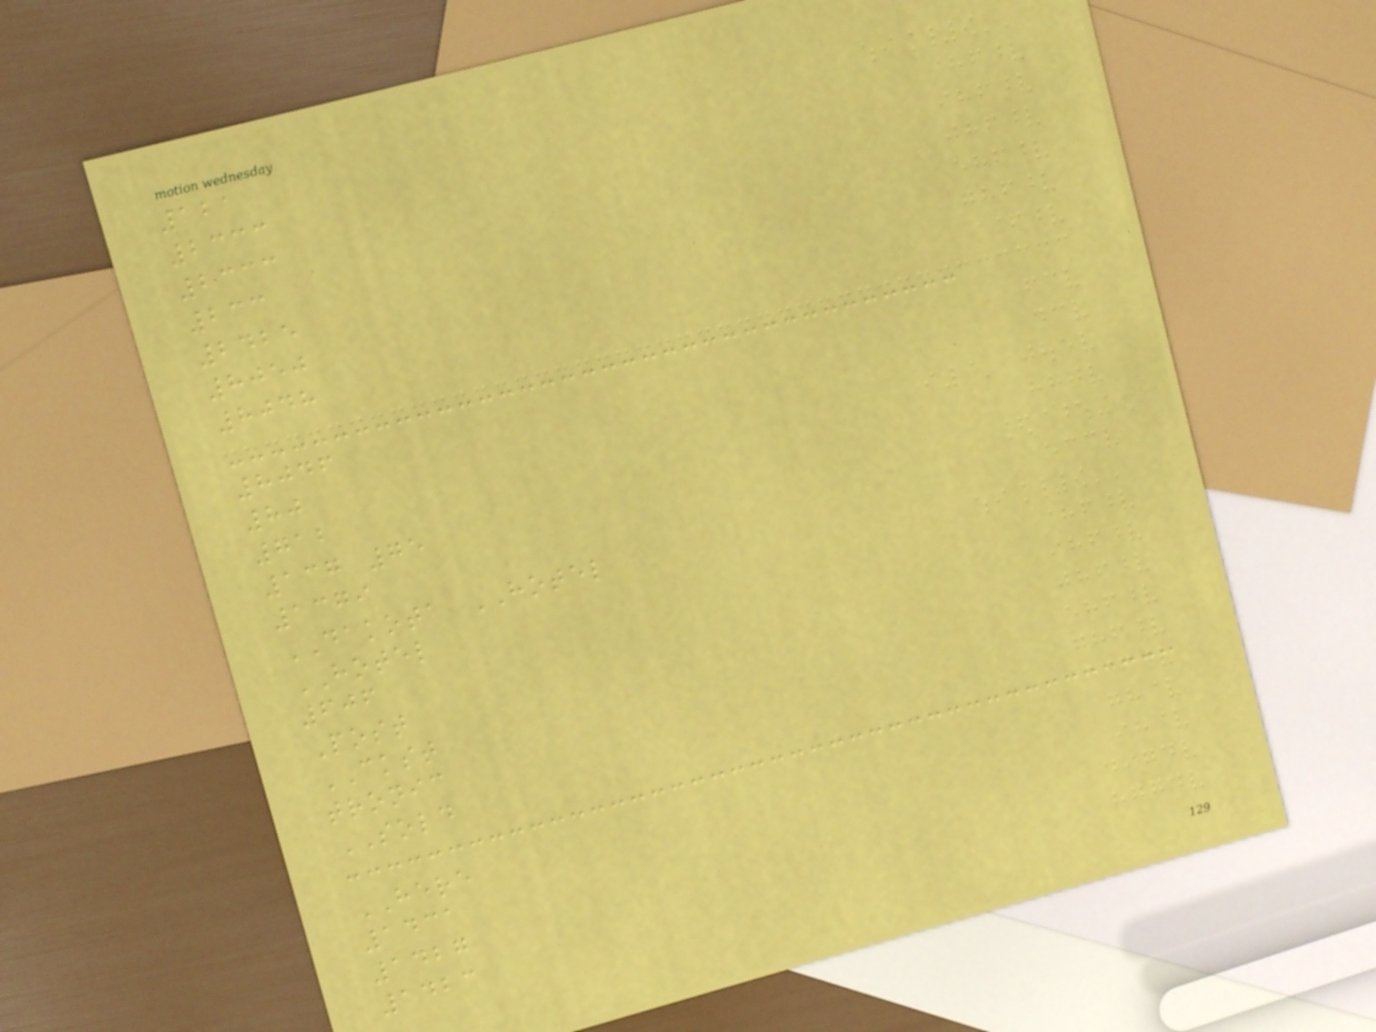121
2333
2333
233
2425
8050
8048
8046
80
712
137 75
1379
DAKOTA HOTEL
HOTEL
606
Post
CKST
tronic
SOLD
HERE
1431
1427
1423
